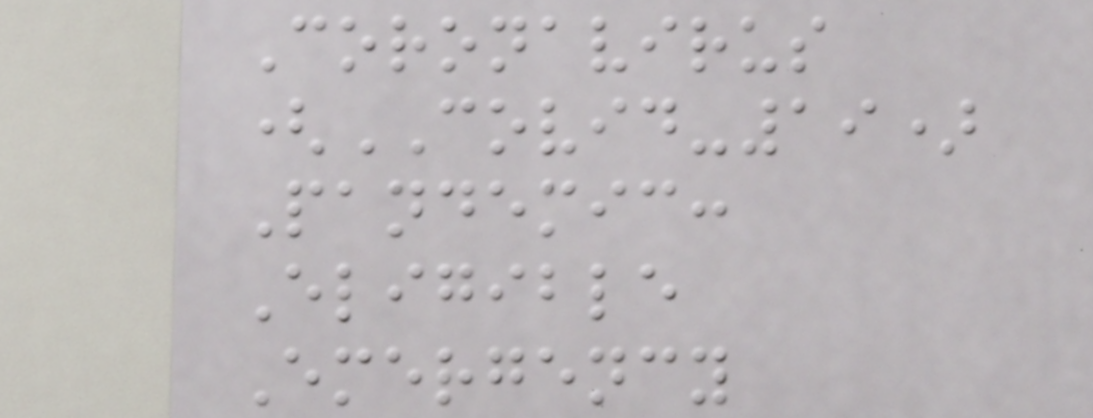Coronavirus
(COVID-19)
Pandemic:
Eligible
Emergency
